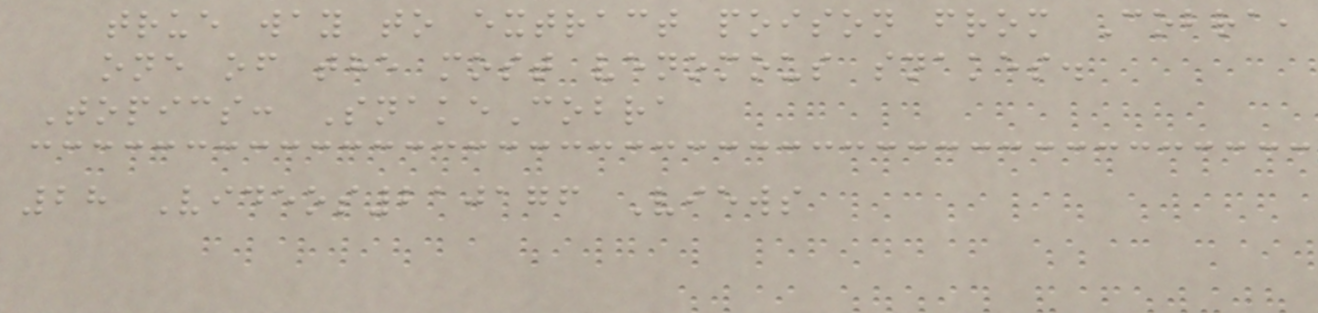true way to extract poison from Cobra,
one of the most venomous snakes.
Topics: SnakeCobra
28 Videos210176 Views
